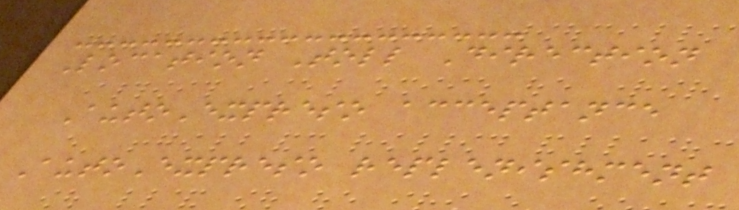Location Toll Direction
AutoExpreso acceptance
AutoExpreso replenishment
